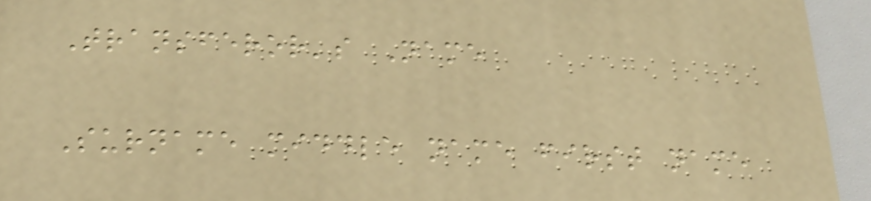Transferor's Name
Surname middle name first name
